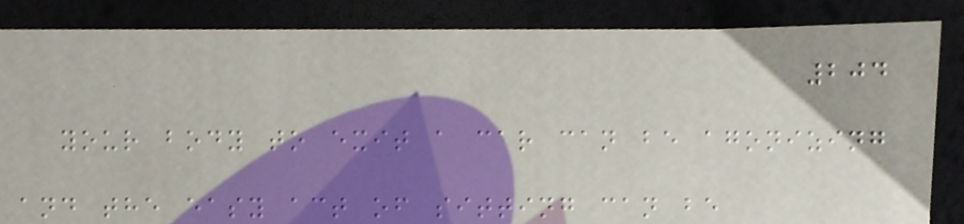204
your body to exit a car can be agonizing
and the easy act of sitting can be
